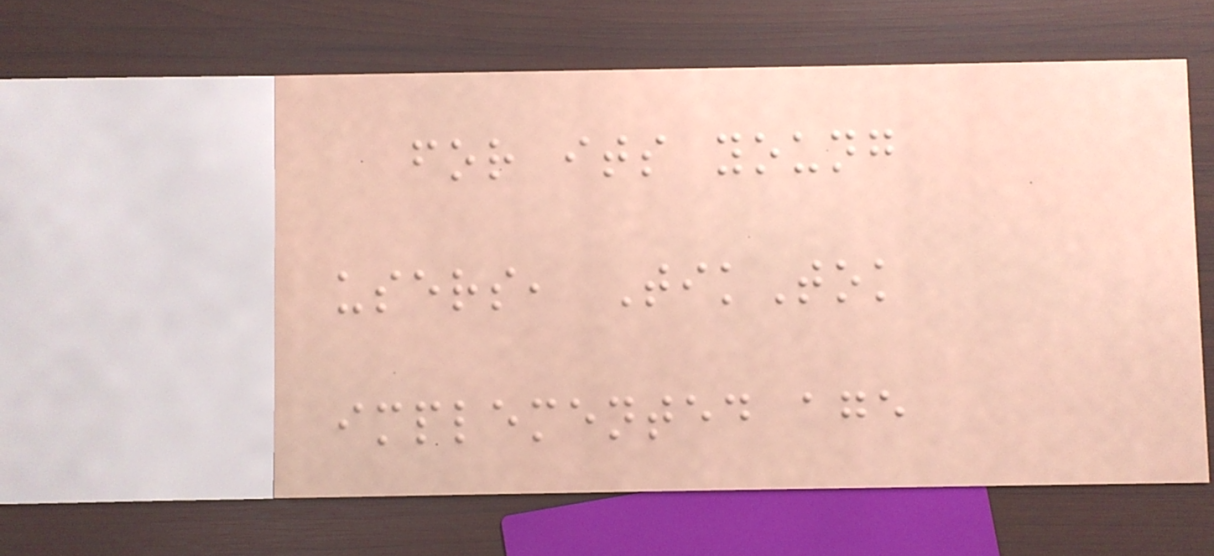for its young
users, TikTok
implemented age
